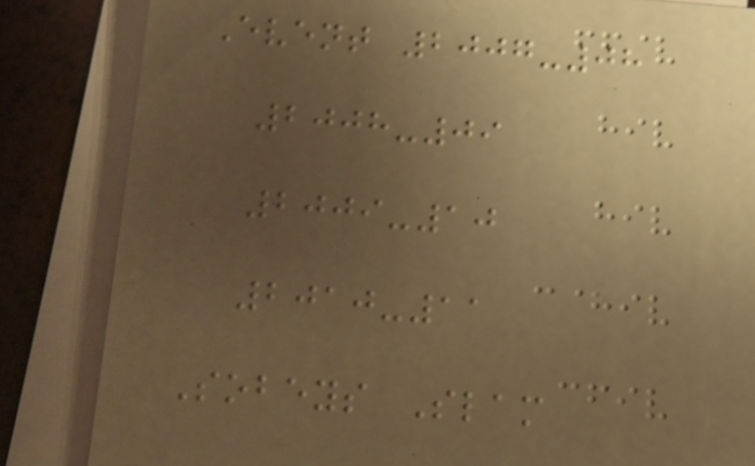Event 2007-08
2008-09
2009-10
2010-11
Sobeys Slam
